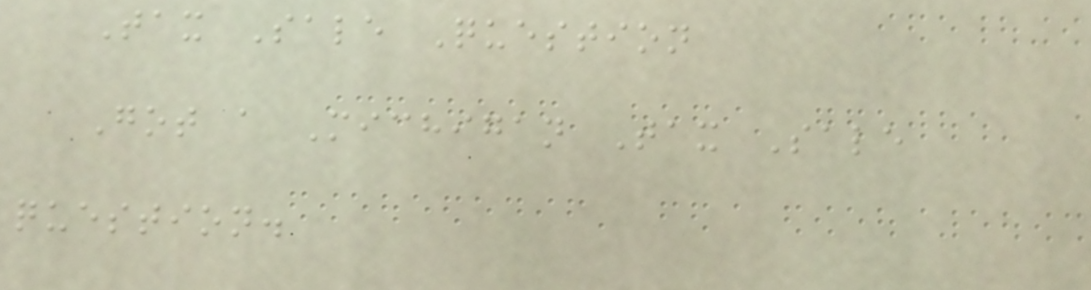Tax Sale Question
Got a Michigan Tax Sale
question.
